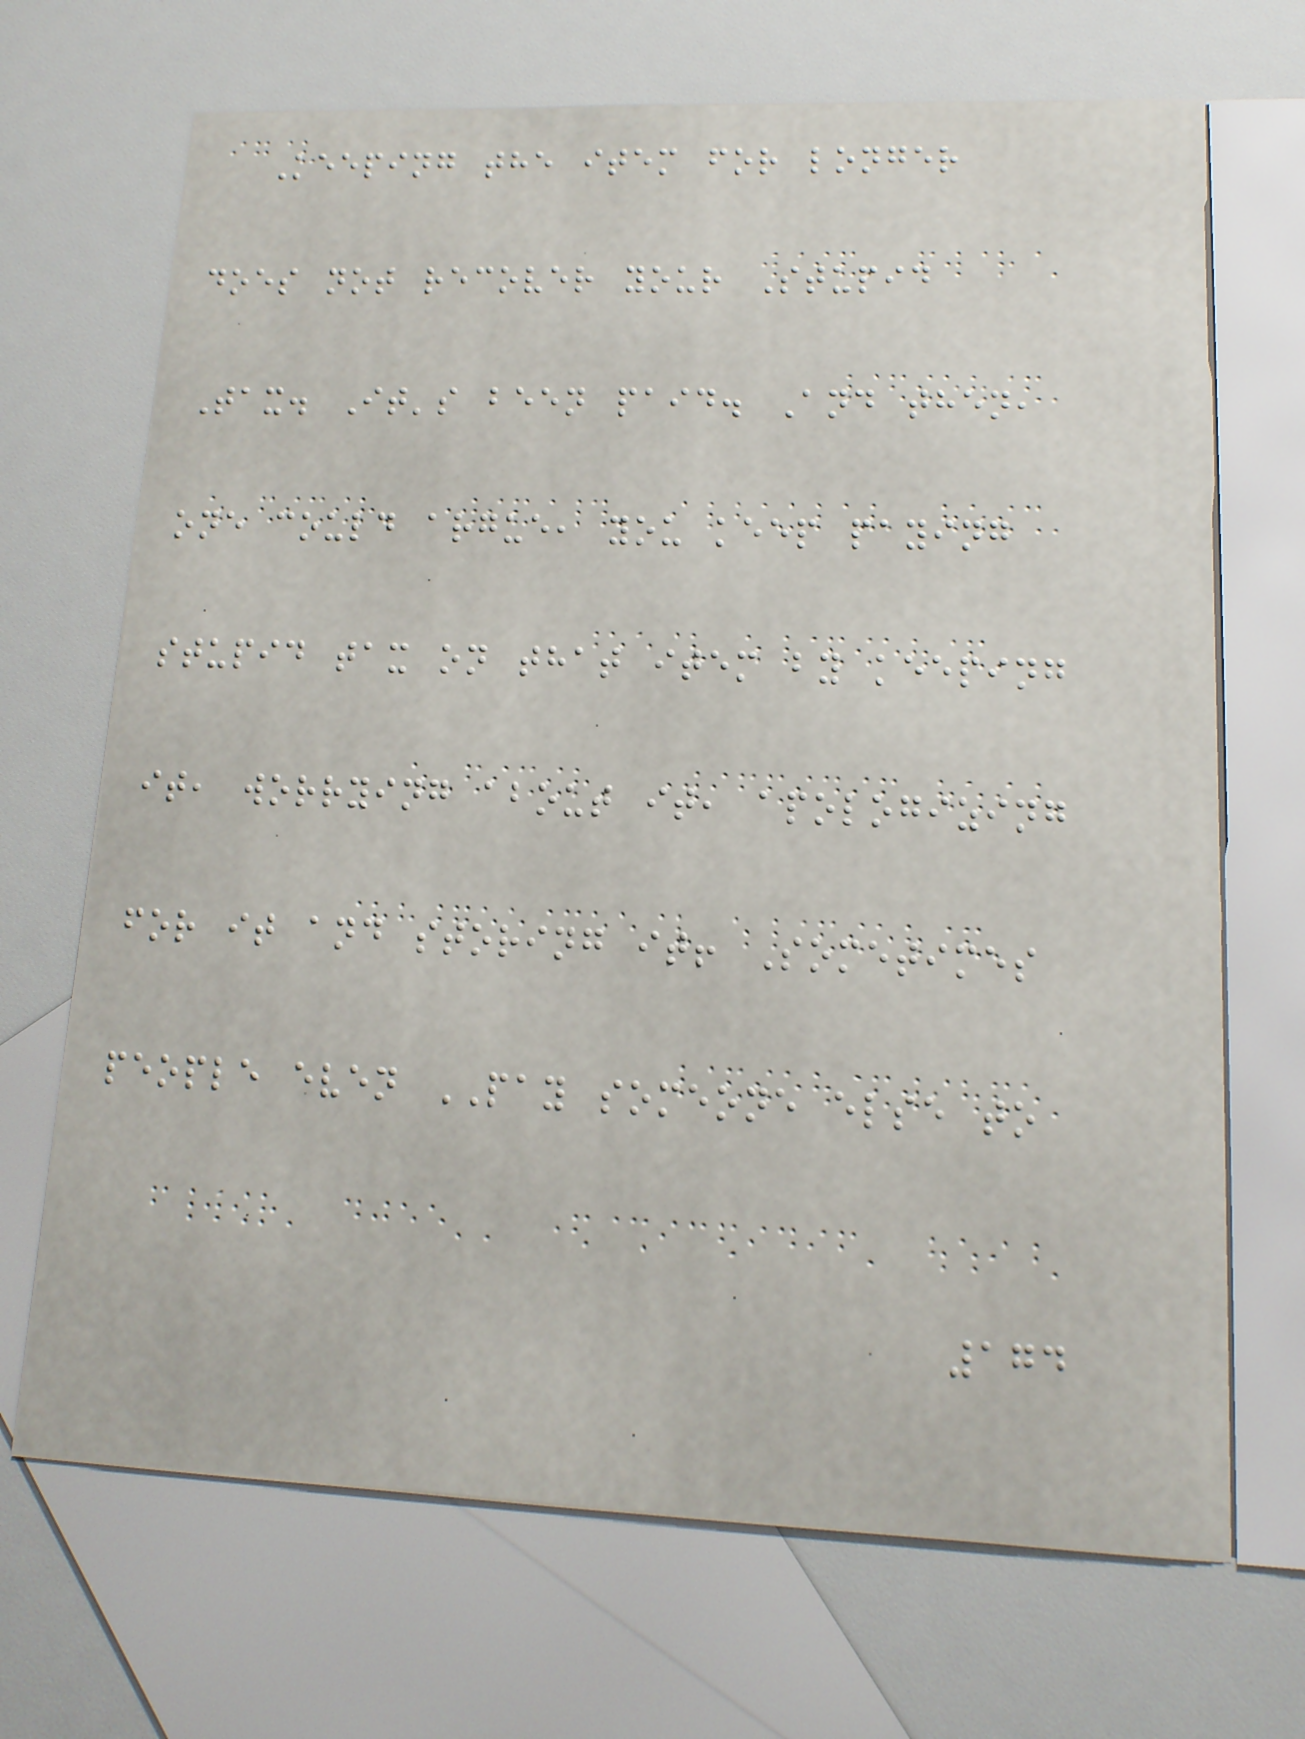Keeping the item for longer
does not recover your Stupid
Tax. It's been paid. And then,
one could argue, you keep paying
stupid tax on that item by keeping
it, worrying about it, apologizing
for it and storing it! Sometimes
people even PAY someone else to
174
